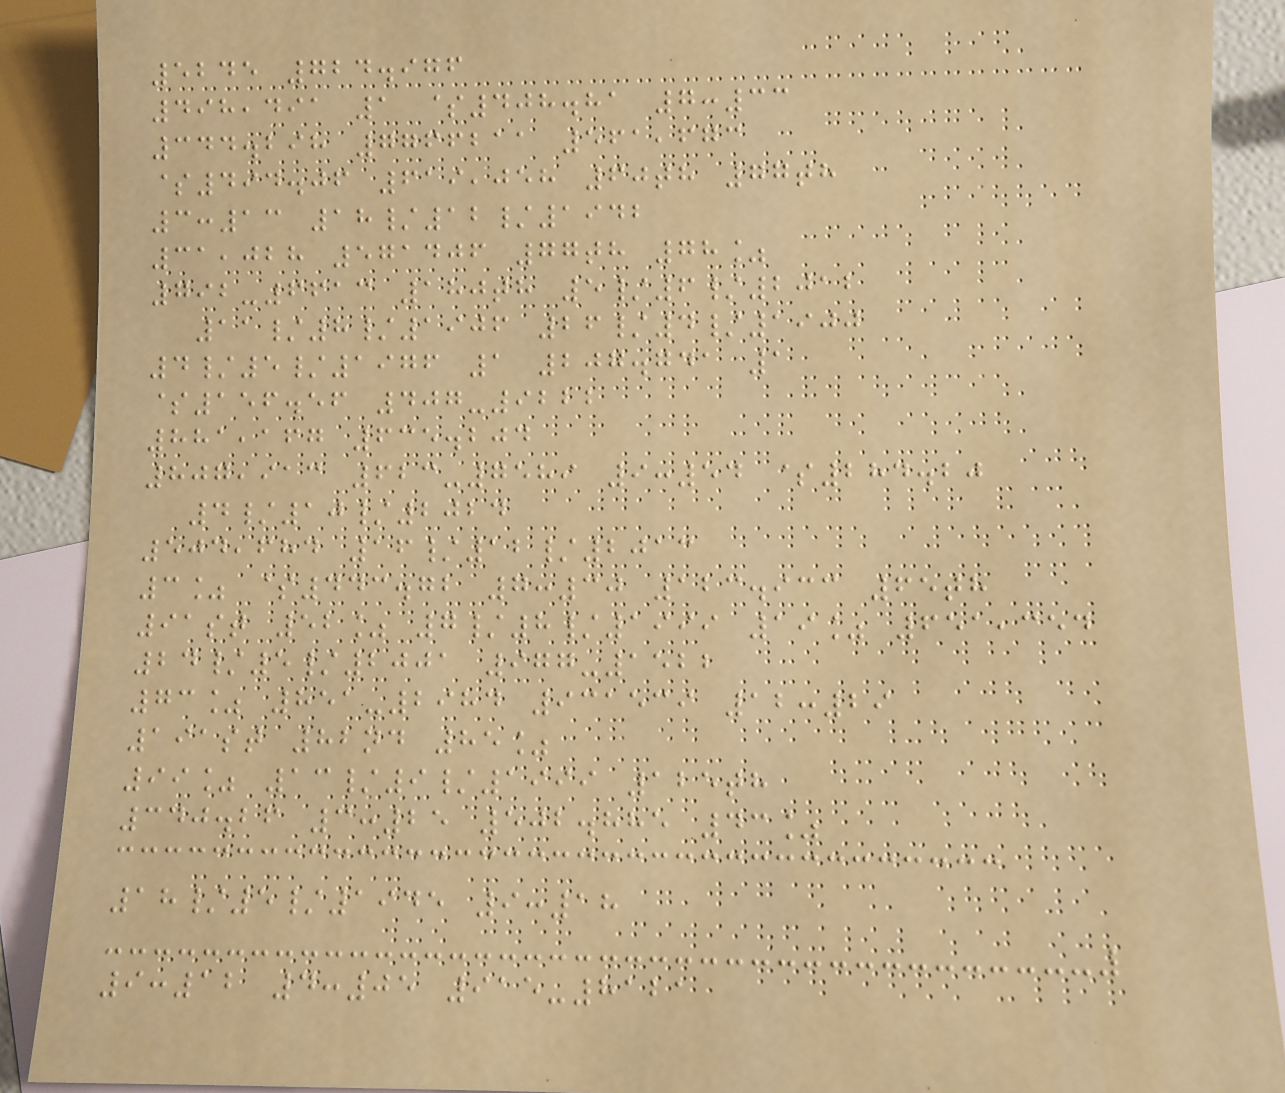5245 724.976
498,491 1 $408.81 7:33
344.298 7766211 561,673
$494.06 619,058 60th 77th
3:13 18/12/1942
31,028 571406 77th 78%
792-6613 180th 5/6/2012
11/8/1906 26/4/1900
4/5/1976 1 207.741 1
$156.56 407-9222
881,167 635.204
807,913 623-7589 9:54 $284.20
4/10/2024
504,684 16/12/2013
3% $443.72 7:30 123.933 65th
91st 52% 7/8/1999 19% 651,354
24/5/2001 977-1522
73% 851-2984 931539 12:29
191st 82nd 85%
99% 13/9/1999 125th
340.26 3:25 502.885 43%
18/5/1945 9:18
9:12 4:05 915-8121
